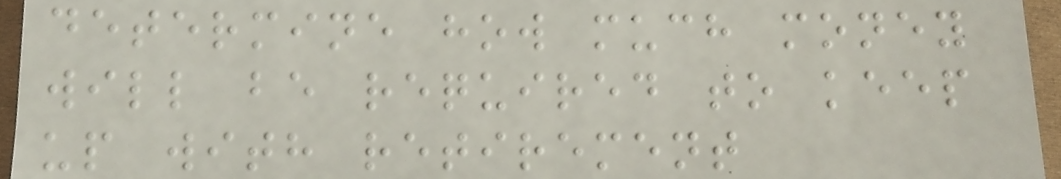determine how much money
will be required to keep
up with retirement
